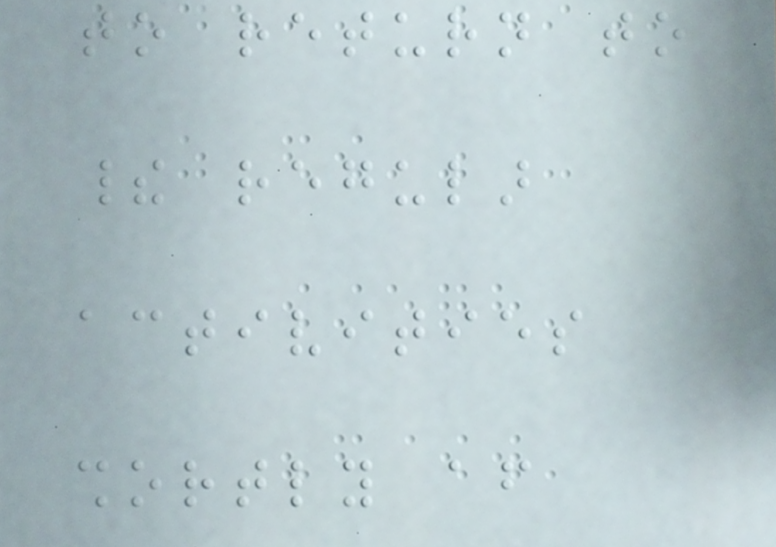to return to
their regular
activities
shortly after
